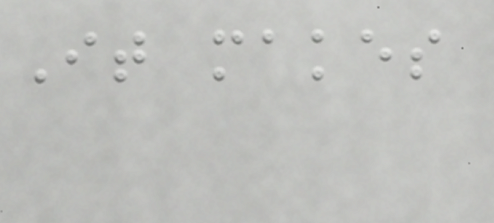It makes
